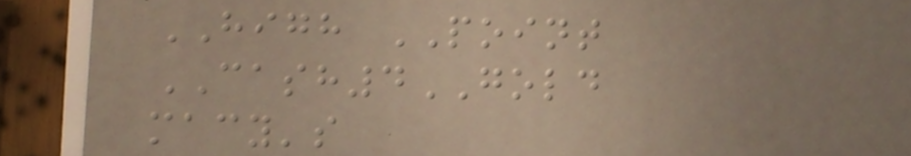HIGH POINT
CASH4GOLD
macy's
